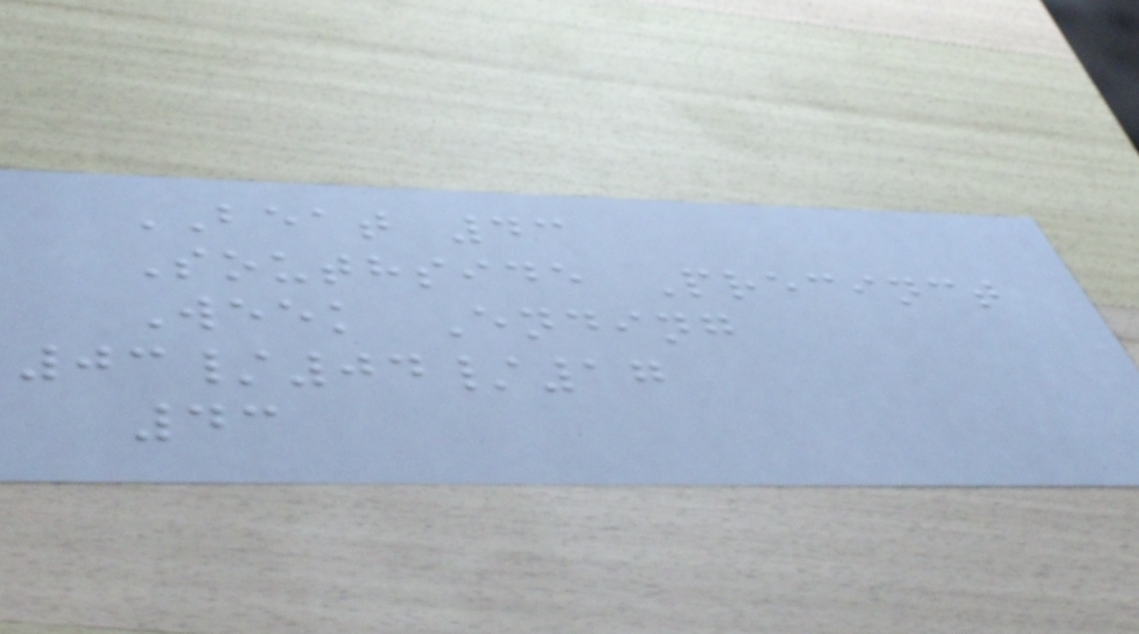BEAT 43
Southside Precinct
Week Ending
03/04/17
43
